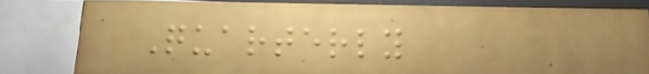Quarterly
